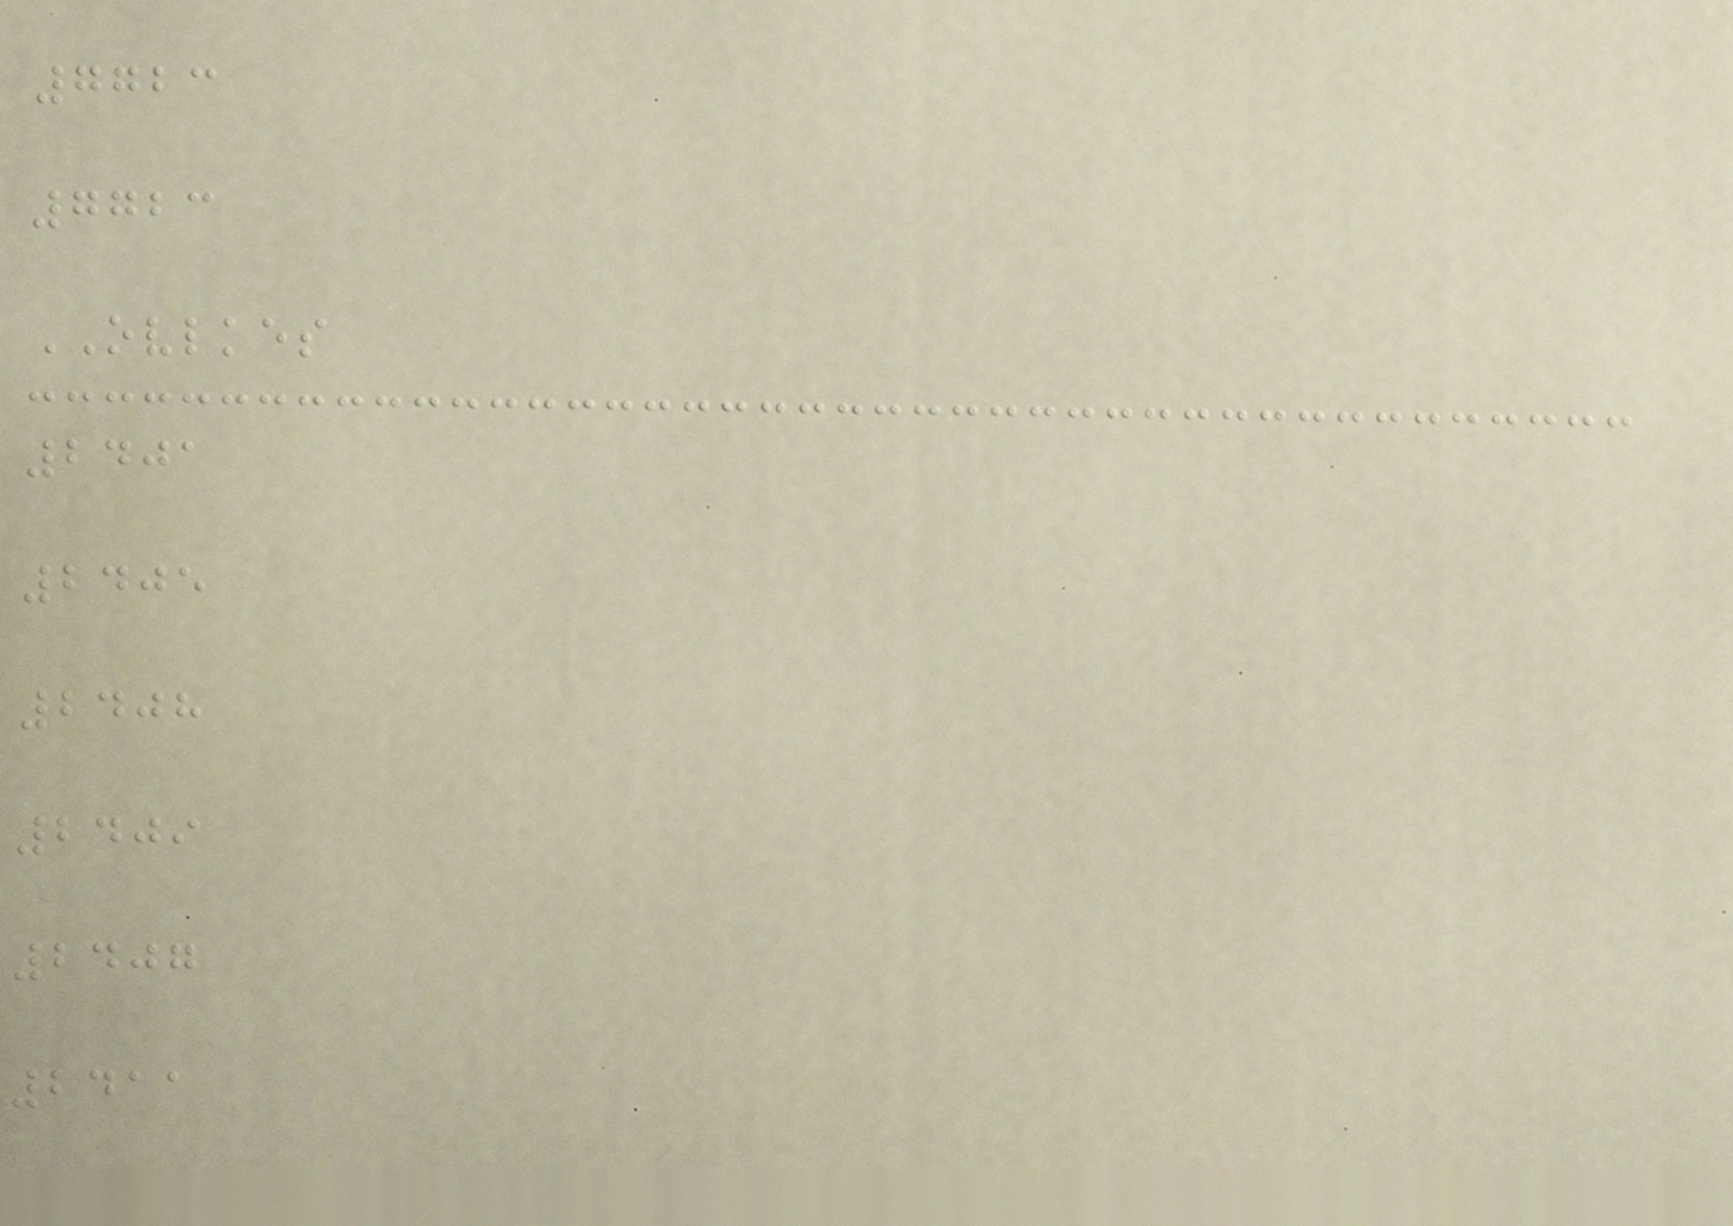7723
7723
OVLKES
2401
2405
2408
2409
2407
2411
